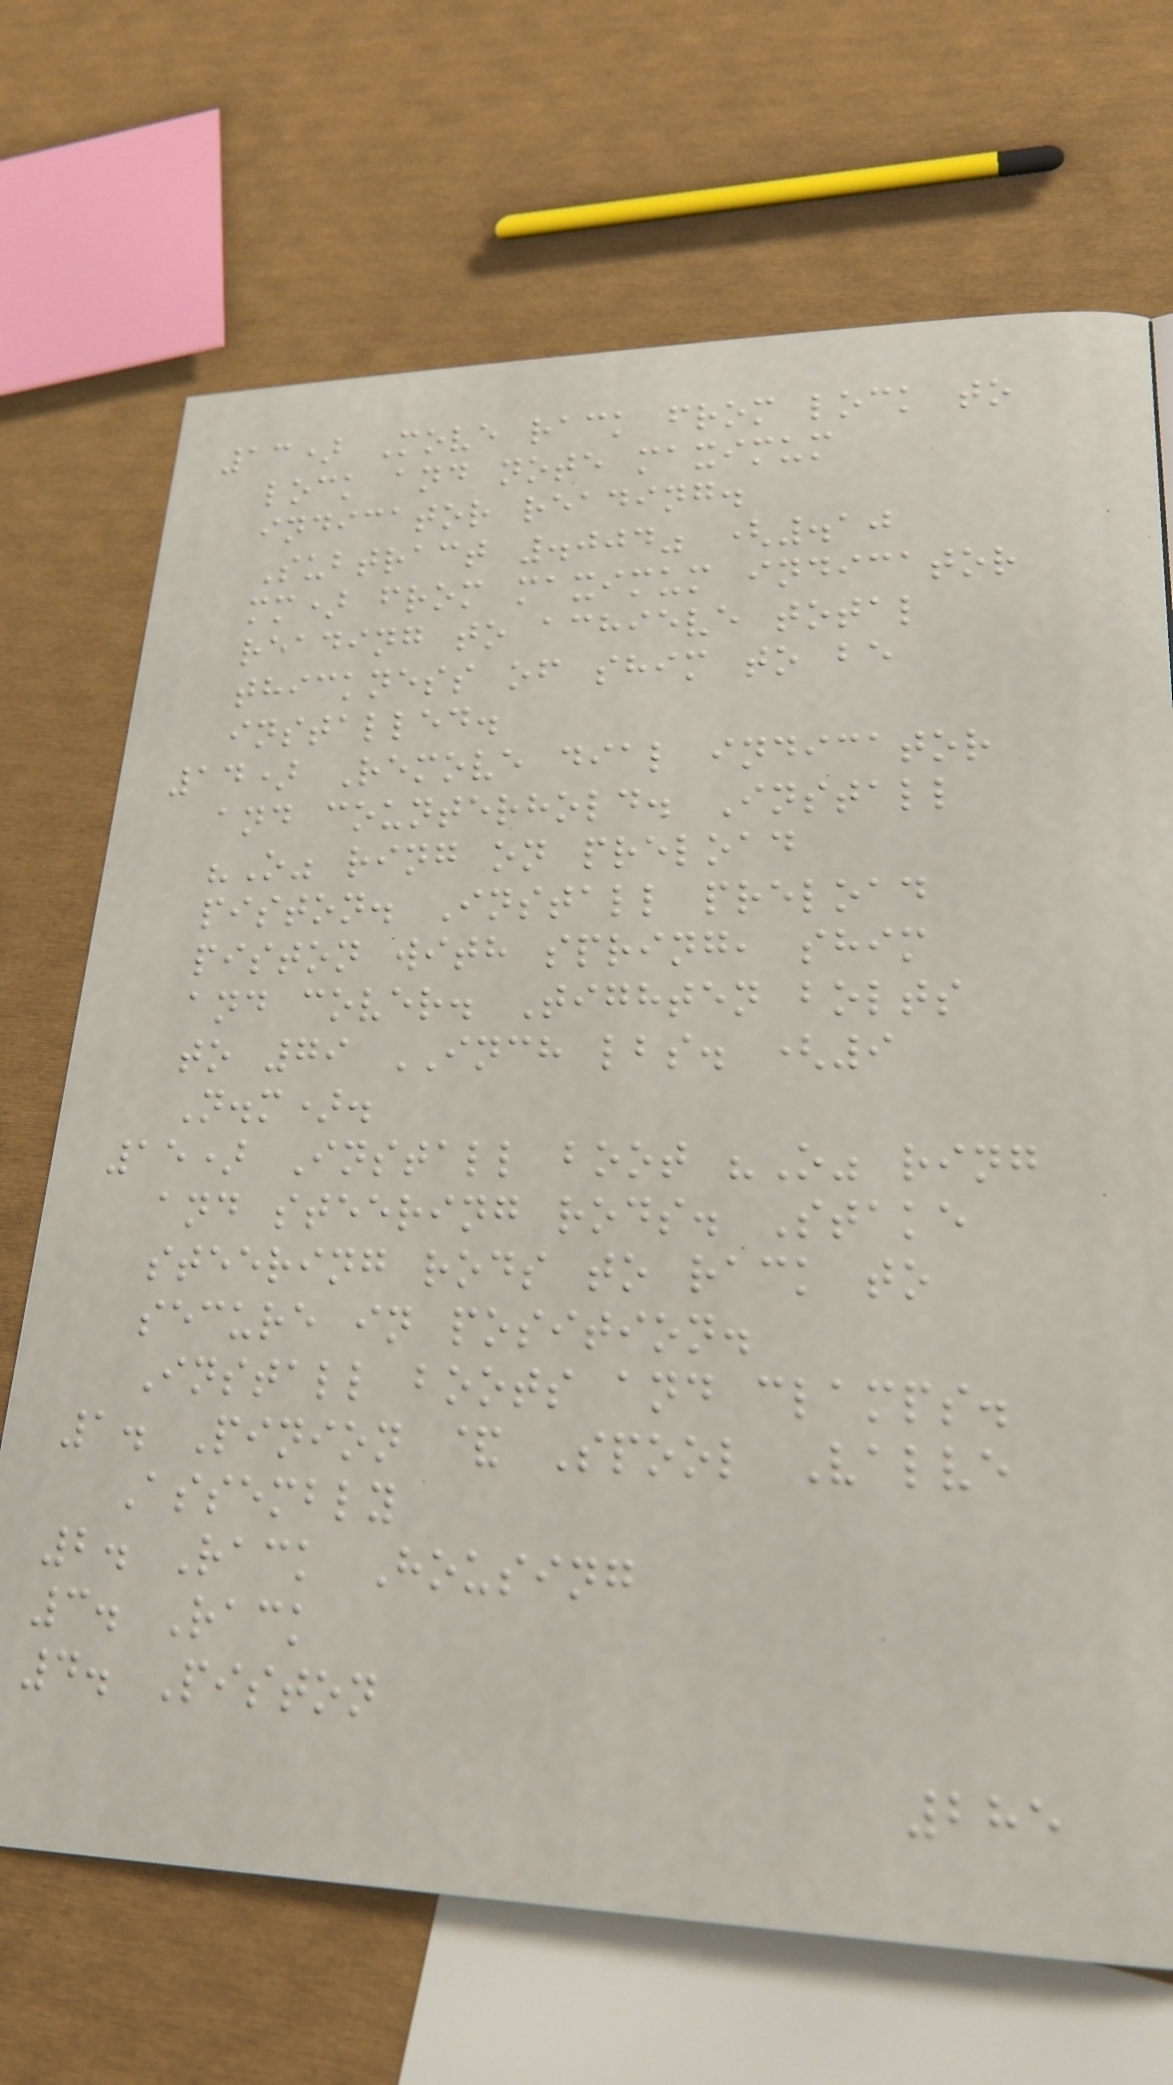13) Move rack from lock to
lock and note maximum
indicator reading.
Subtract .004" (.10
mm) from maximum indicator
reading to achieve total
thickness of shim to be
installed.
14) Remove dial indicator
and counterhold. Install
"O" ring on preload
piston. Install preload
piston with spring, shim
and cover. Tighten bolts
to 79 INCH lbs. (9
N.m).
15) Install boot "O" ring
and steering rods. Stake
steering rods to rack to
secure in position.
Install boots and clamps.
1. Pinion & Spool Valve
Assembly
2. Rack Housing
3. Rack
4. Piston
285
